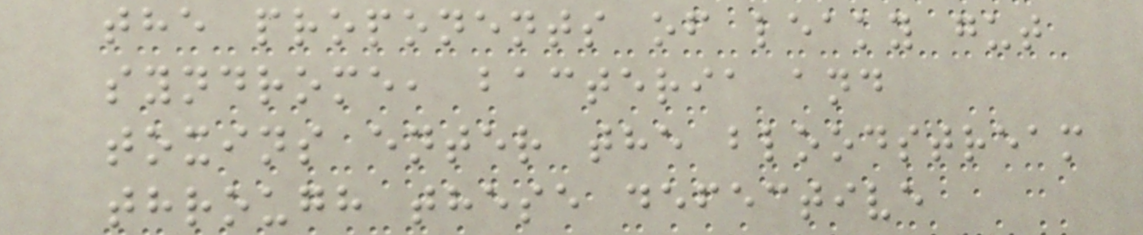the proponents of leaky gut
syndrome, bacteria and
toxins enter the bloodstream
through these defective
